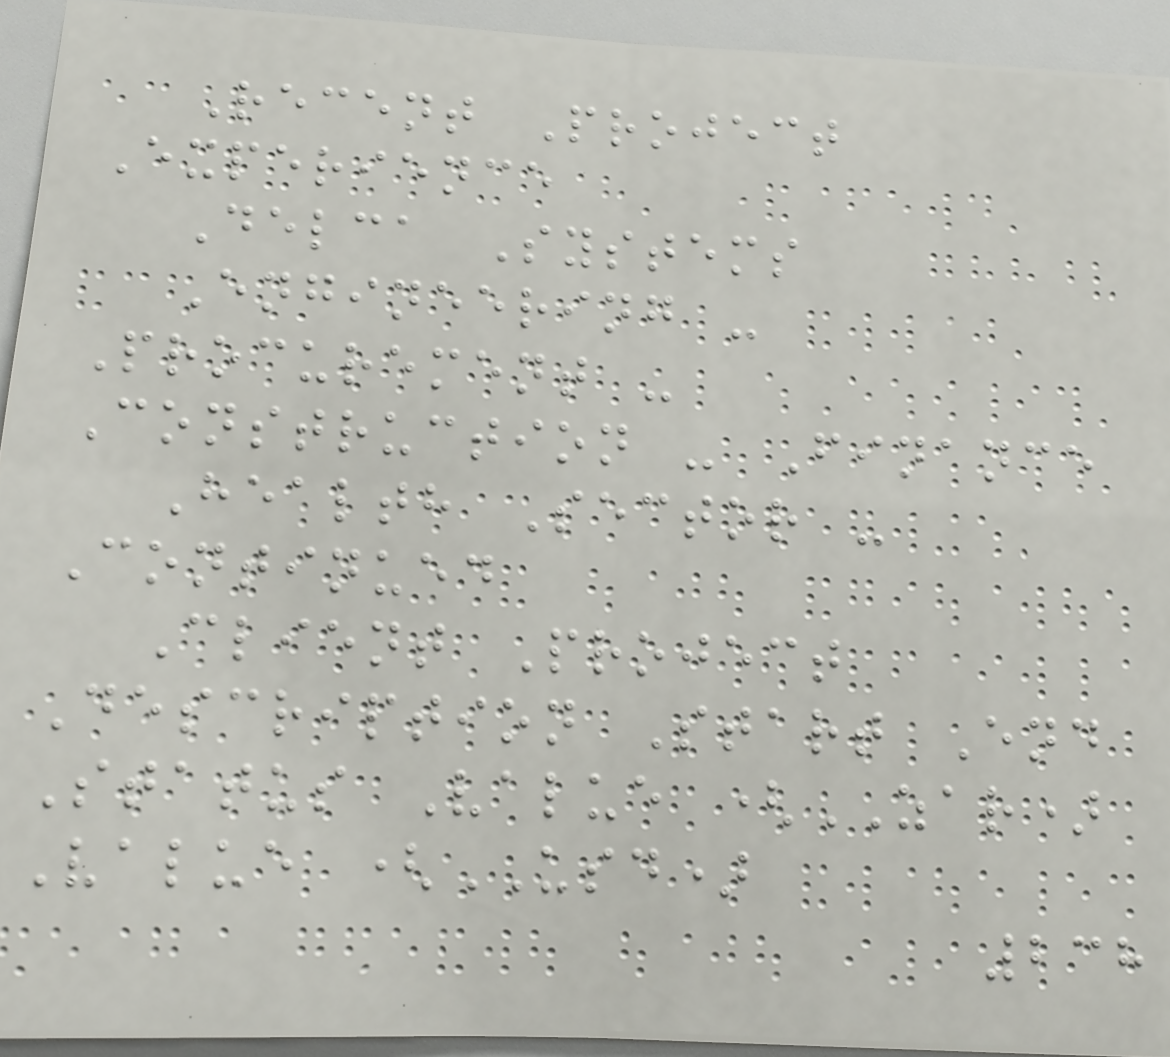Recent Project
Experience
Delca Systems
Engineering -
Procurement -
Construction - Finance
Health Sector -
Continued
Client Project
Description Start End
Status Value (ZAR)
Value (USD)
238
